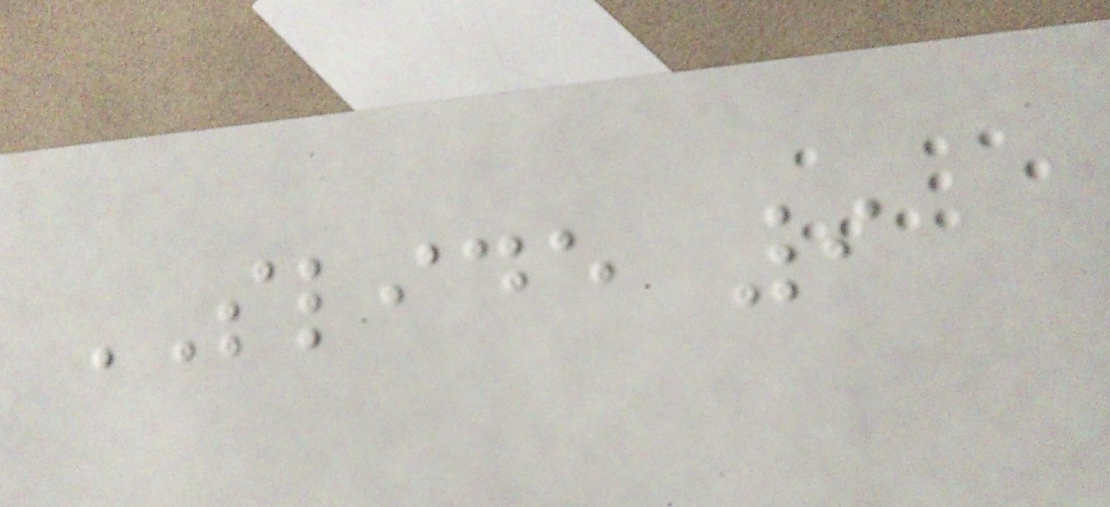SLIDE 9
